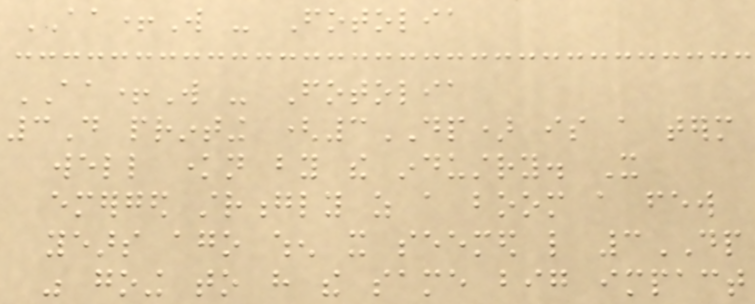AA+W - Fotolia
AA+W - Fotolia
3D printing (3DP) is a term
well known by the industry. It
emerged strongly as a boom a few
years ago when it seemed like 3DP
was going to have the same big impact
